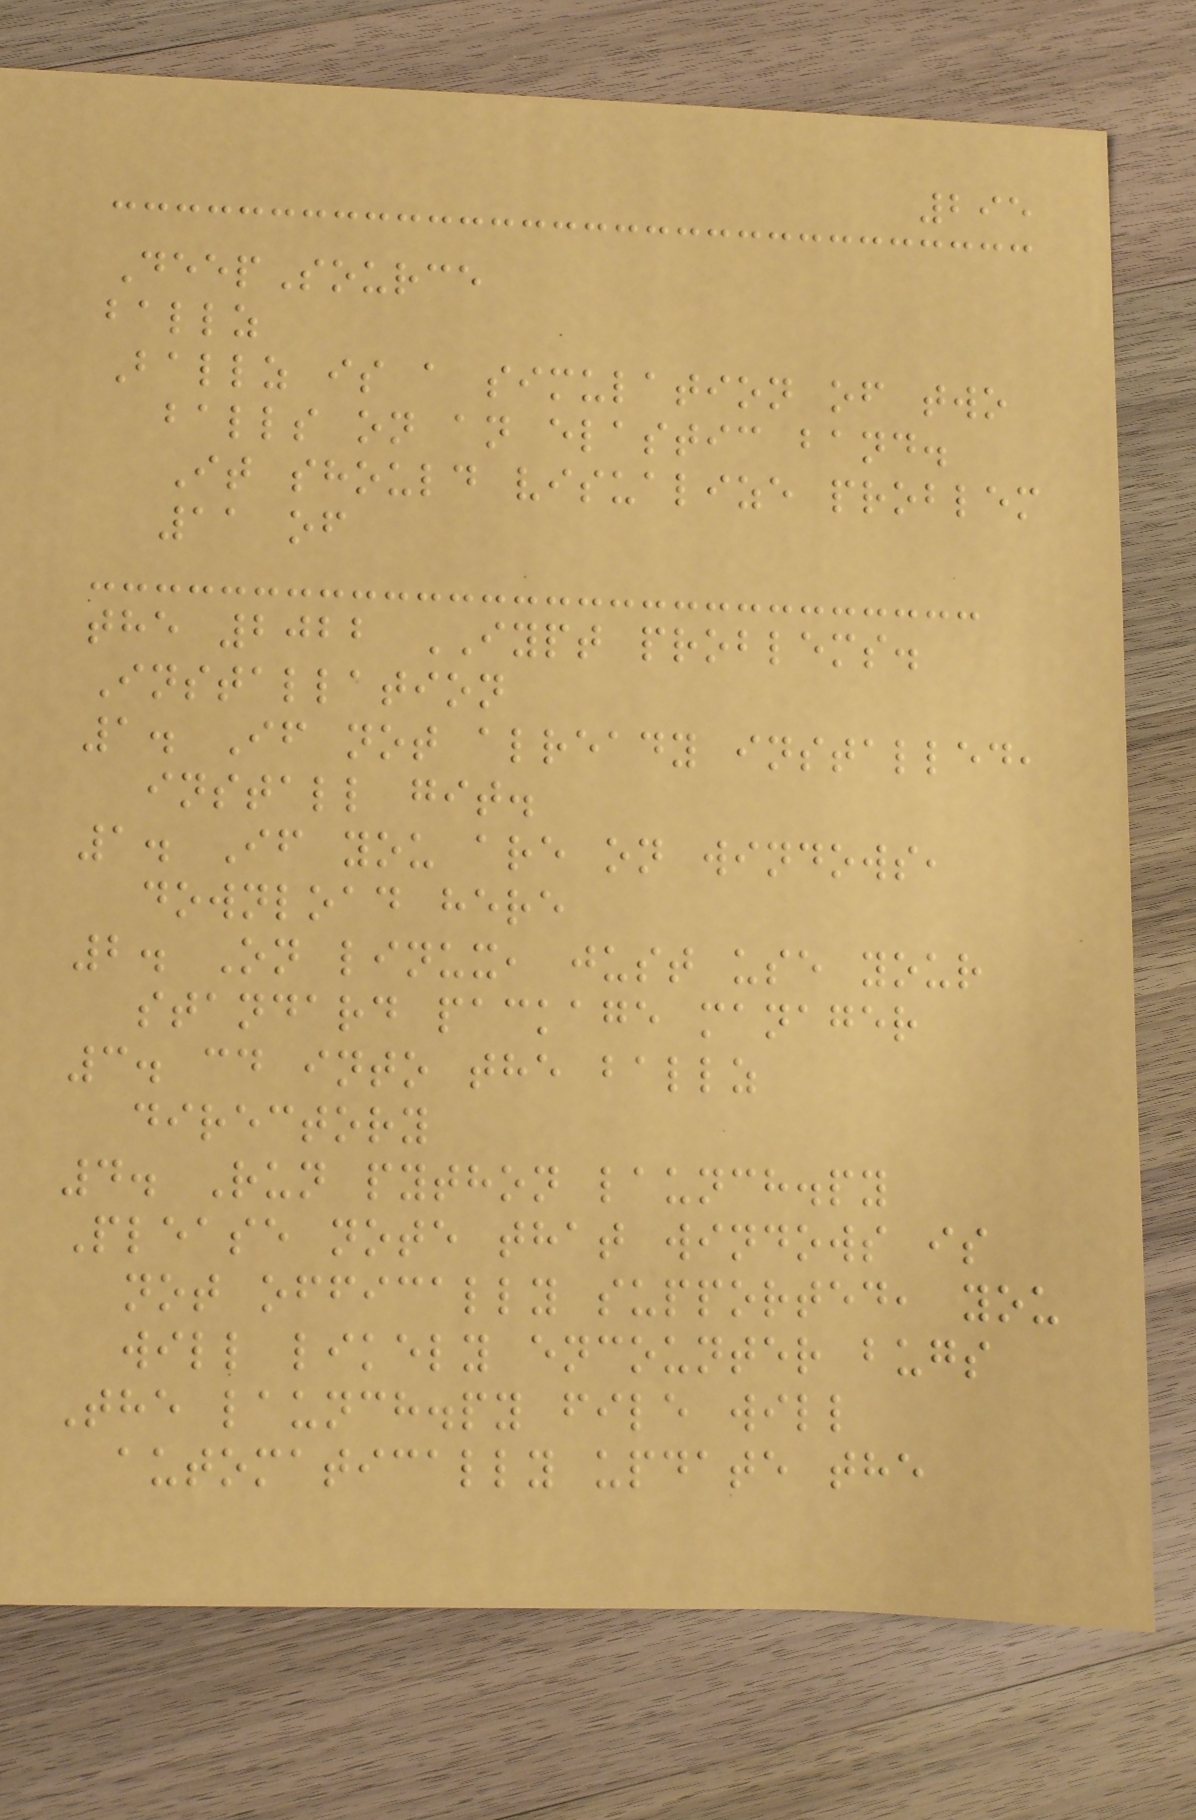295
DeepSource
ballz
Ballz is a simulation of two
balls on an elastic band.
It should visualize problem
11 of
the 2022 IYPT problems.
Installation
1. If not already installed,
install git.
1. If you are on windows,
download here
2. On linux, just use your
standard package manager
3. cd into the ballz
directory
4. Run python launch.py
Please note that windows is
not offically supported, you
will likely encounter bugs
The launch.py file will
automatically update the
